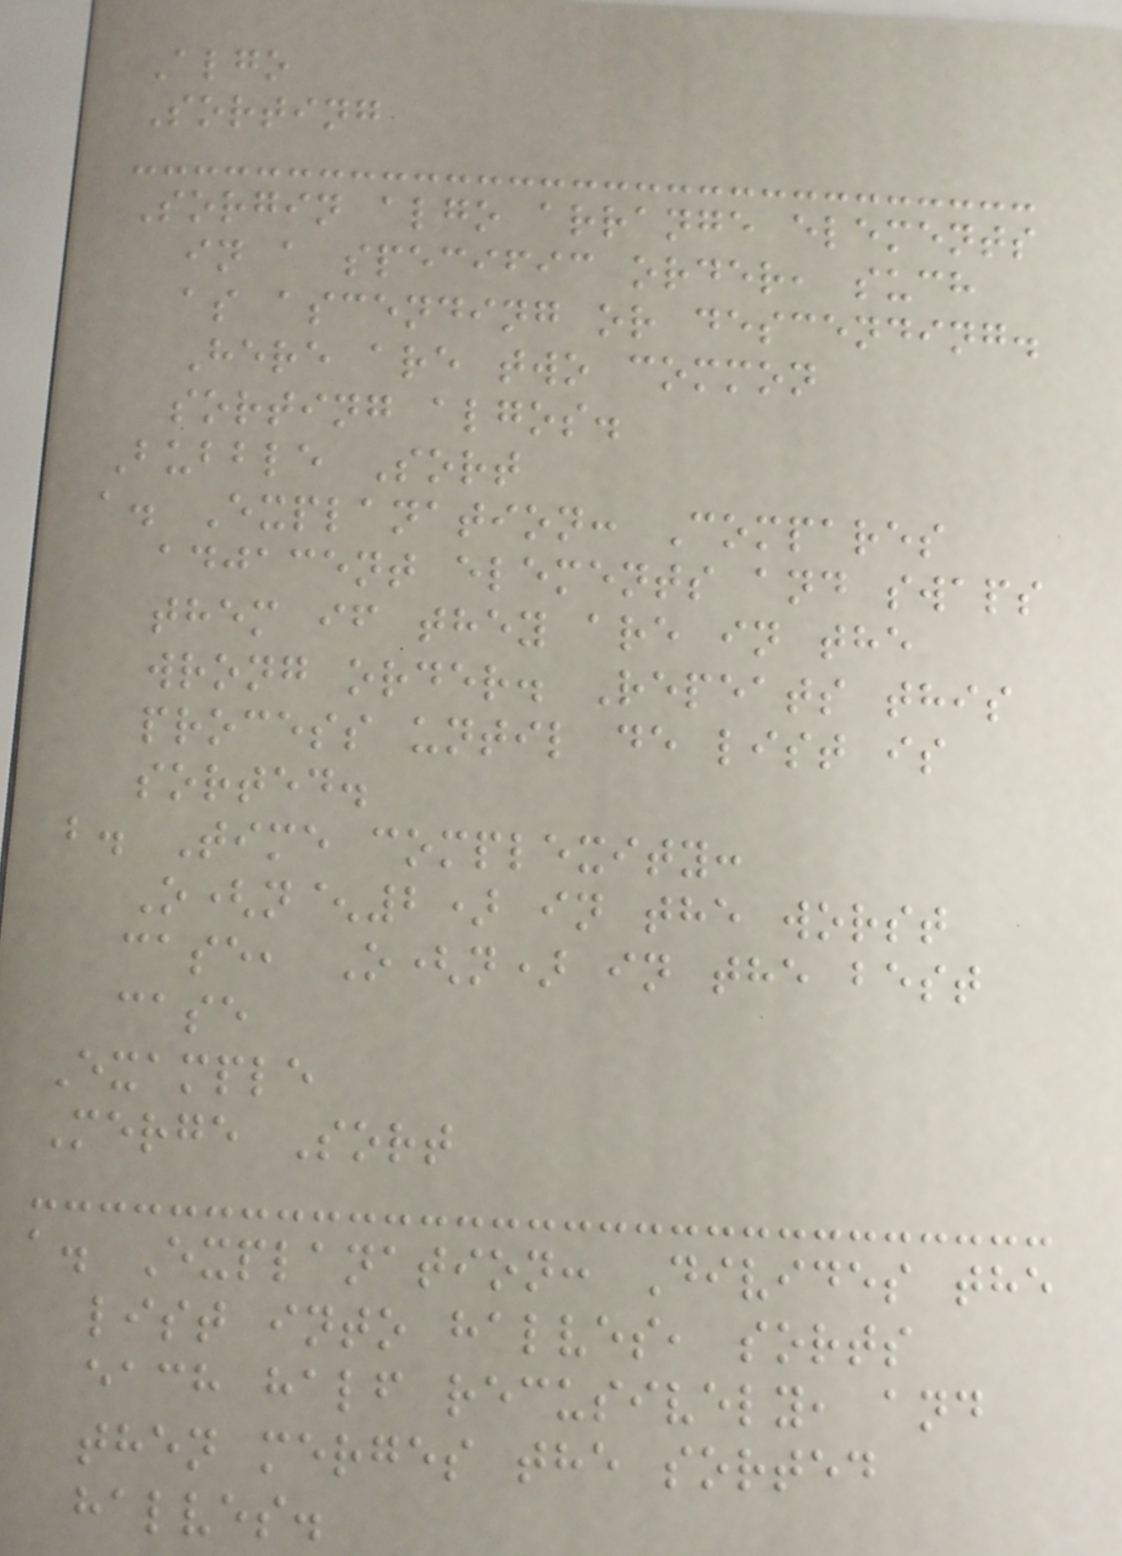Algo
Sorting
Sorgin algo arrange elements
in a specific order, such
as ascending or descending.
Here are two common
sorting algos.
Bubble Sort
a. Explanation: Compares
adjacent elements and swaps
them if they are in the
wrong order. Repeats this
process until de list is
sorted.
b. Time complexity:
O(n^2) in the worst
case, O(n) in the best
case
Example
Merge Sort
a. Explanation: Divides the
list into halves, sorts
each half recusively, and
then merges the sorted
halves.
